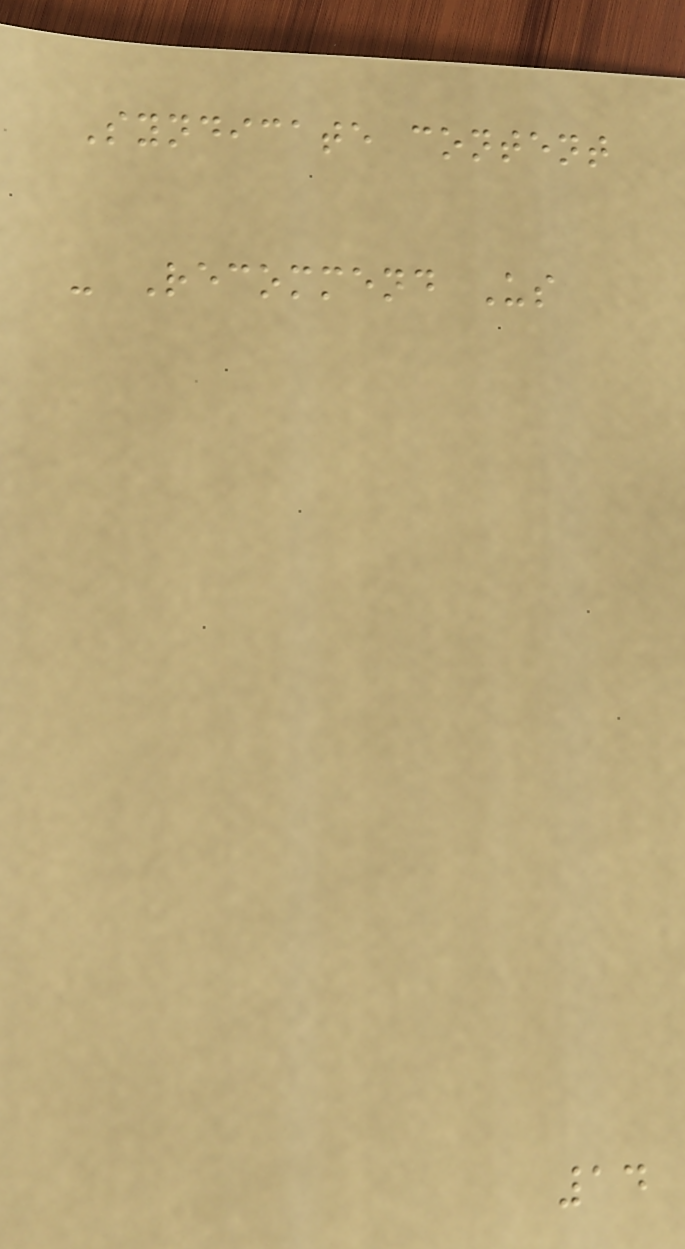Syndicate content
- Recommend Us
14
